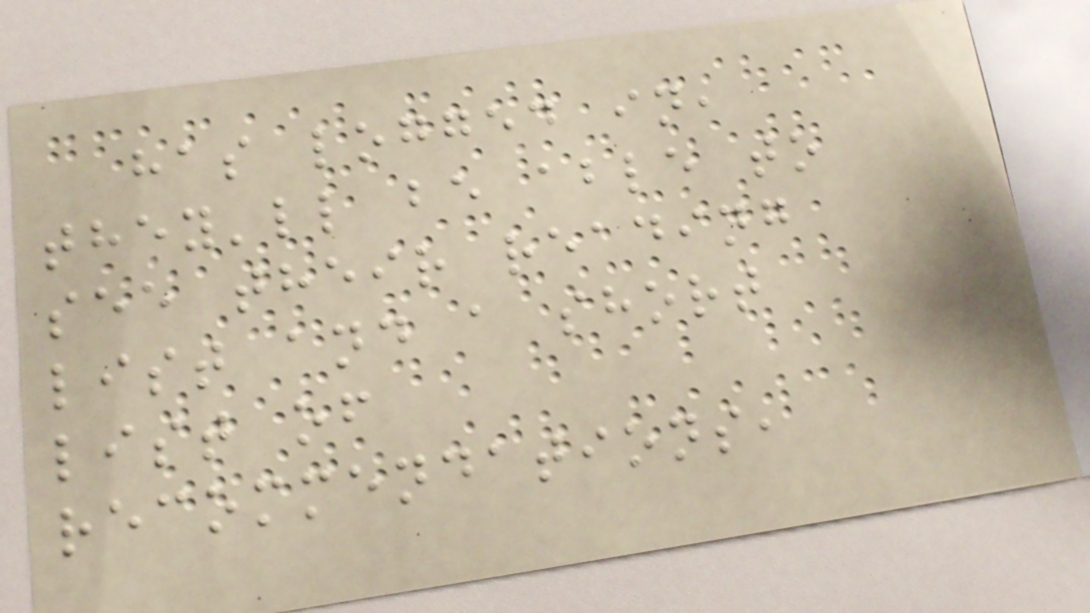has logged in,
they'll be able to
see their reading
list and a short
list of
recommendations,
